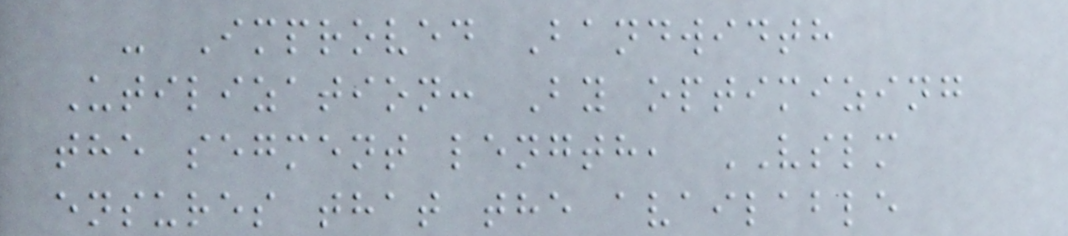- Improved Bandwidth
Utilization: By optimizing
the segment length, VSLM
ensures that the available
